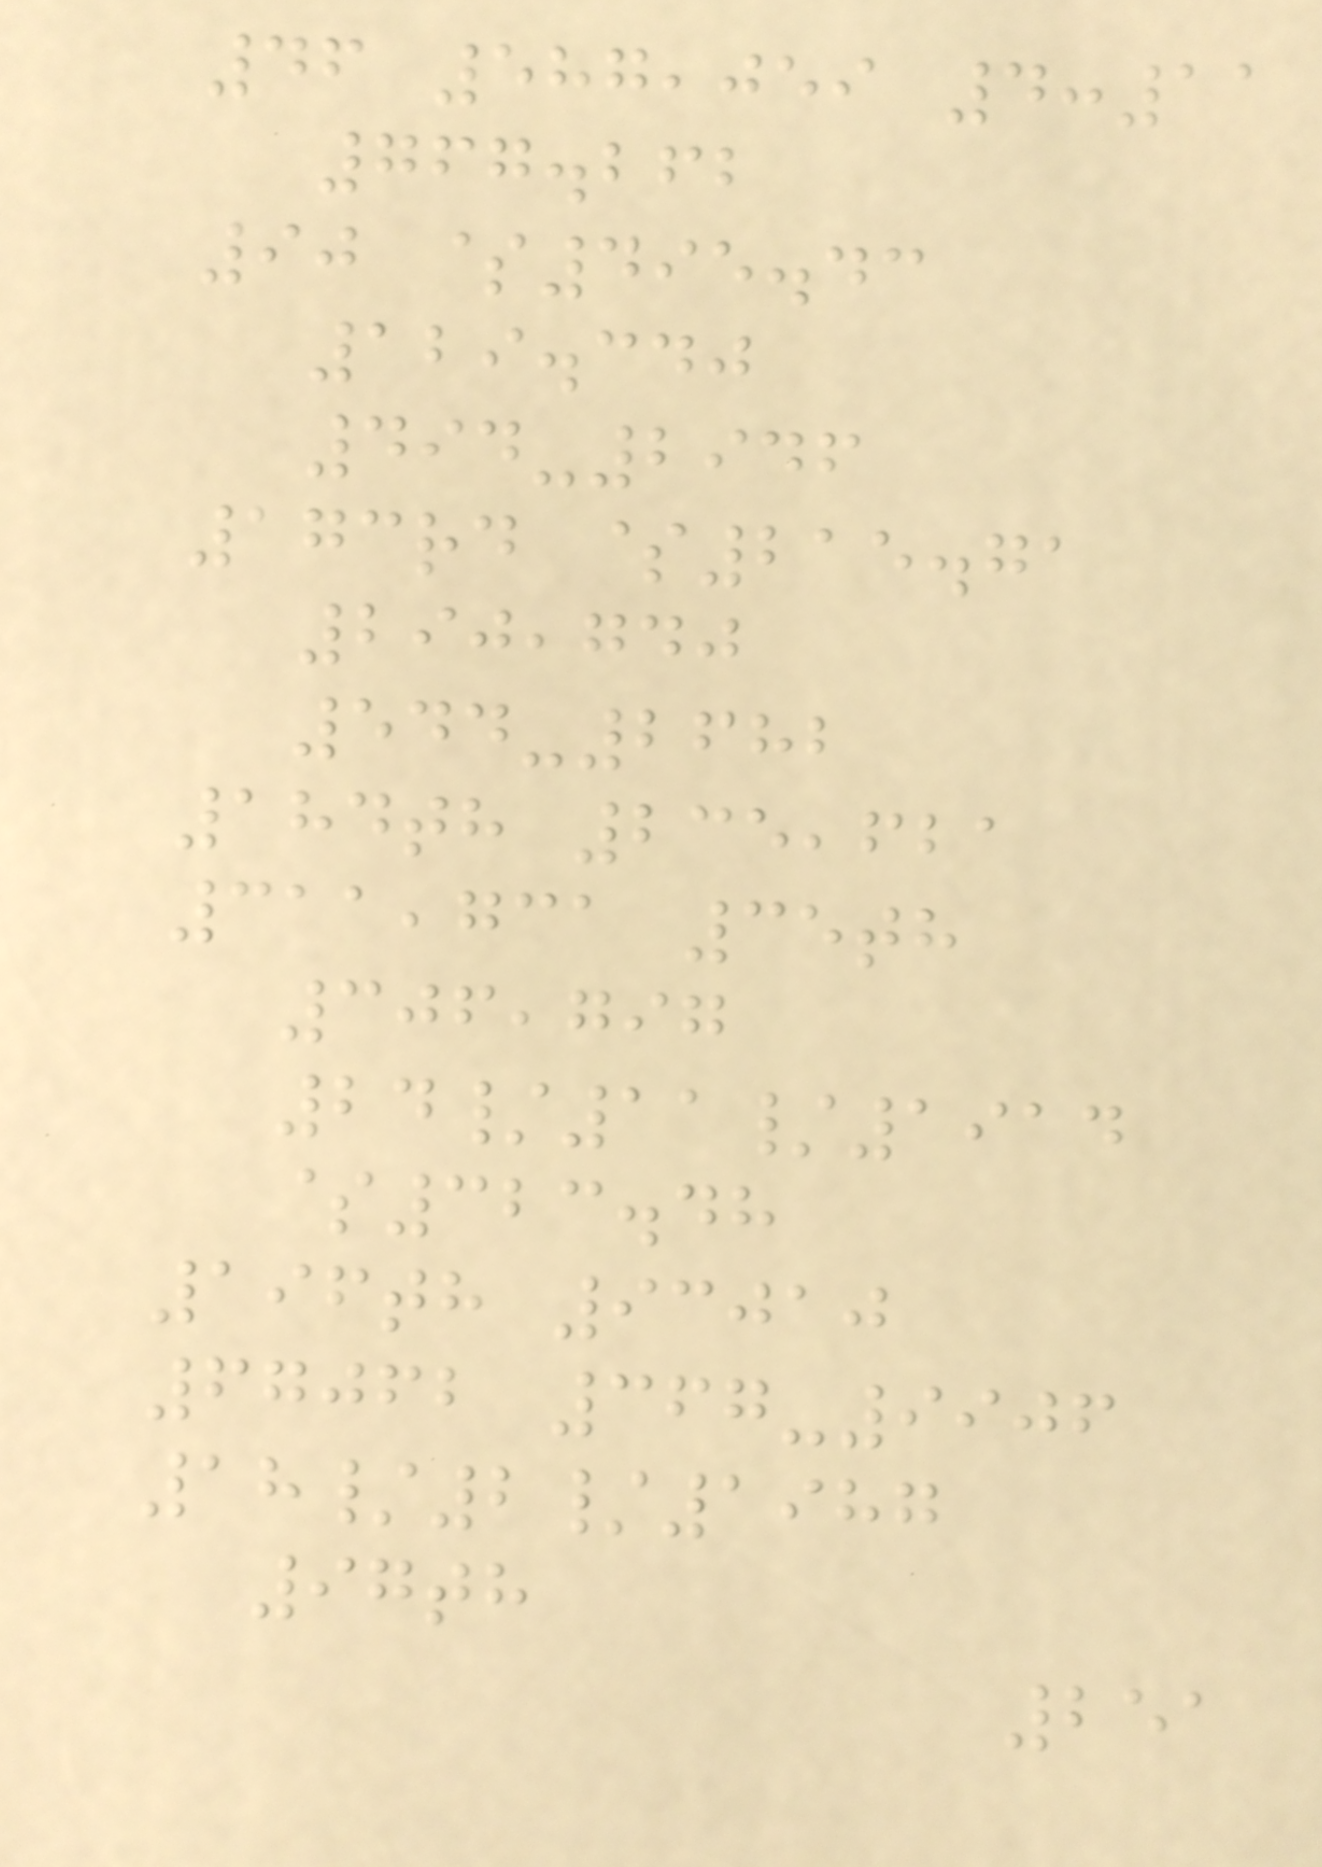46 587,059 4:11
767.262
90 $495.43
129.340
494-2946
173rd $215.71
290,740
544-2682
184th 235,621
311,731 35th
306,797
24/11/1914
$323.48
196th 93010
67062 367-9906
18/2/1987
97th
251
